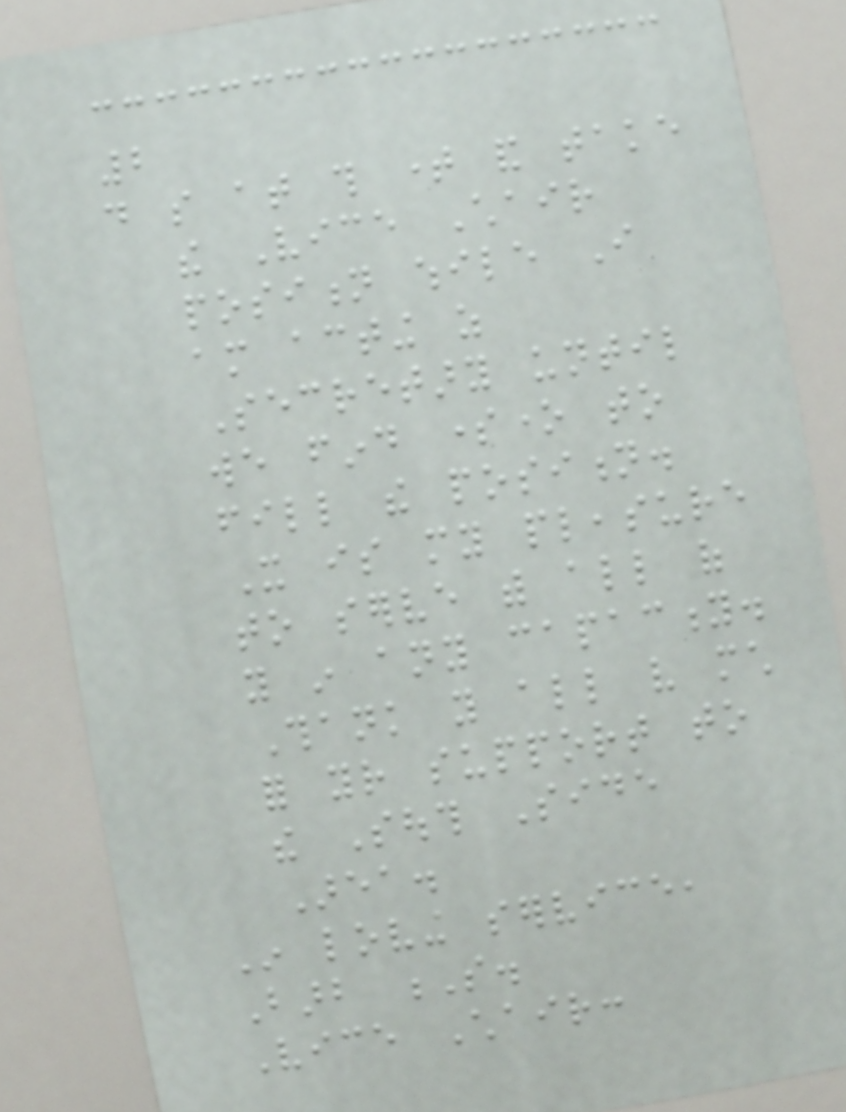2
do so at this time and take
the Vice Chair
position while I
am acting as
Secretary until
we find someone to
fill the position.
It is my pleasure
to serve with all of
you in any capacity.
Thank you all very much
for your support to
the South Side
Area.
In loving service,
Barb S.
Vice Chair:
